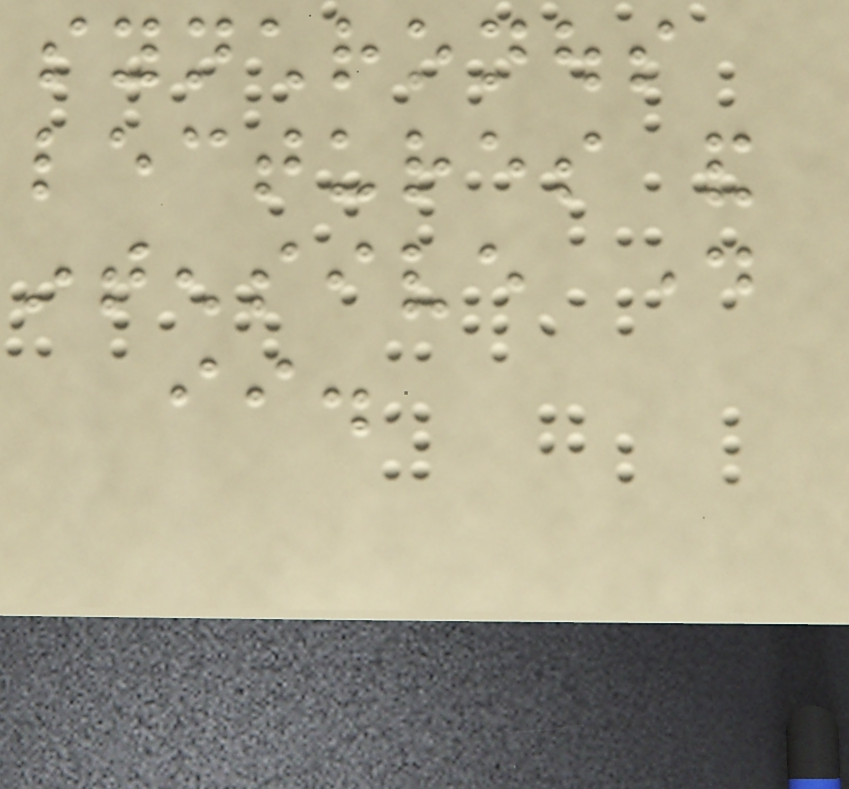synchronous
lectures and
intensive day
ii.
